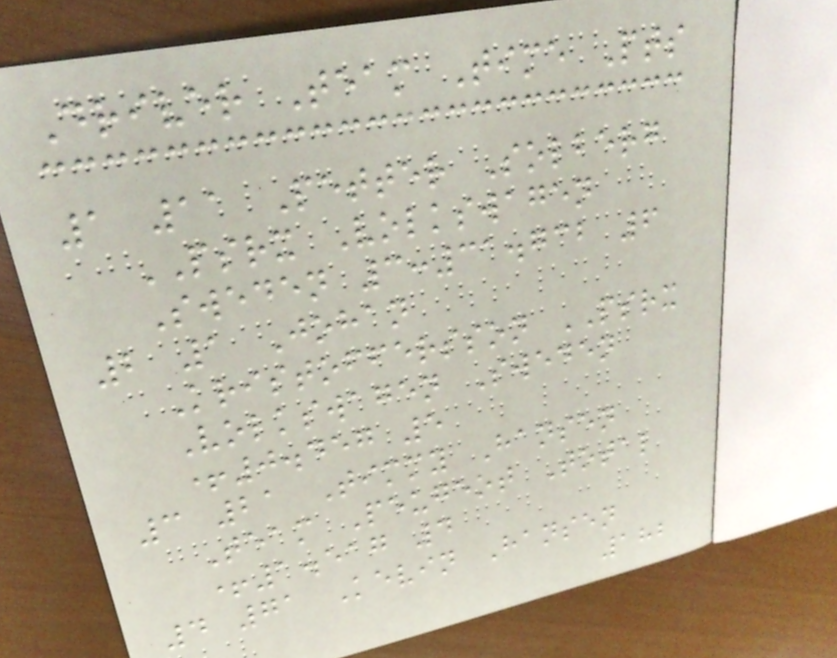Driver Team Time Pts
1 11 Petter Solberg
PSRX Volkswagen
Sweden 3:31.732 6
2 1 Johan
Kristoffersson PSRX
Volkswagen Sweden
+0.457 5
3 21 Timmy Hansen
Team Peugeot Total
+1.517 4
4 71 Kevin Hansen
182
